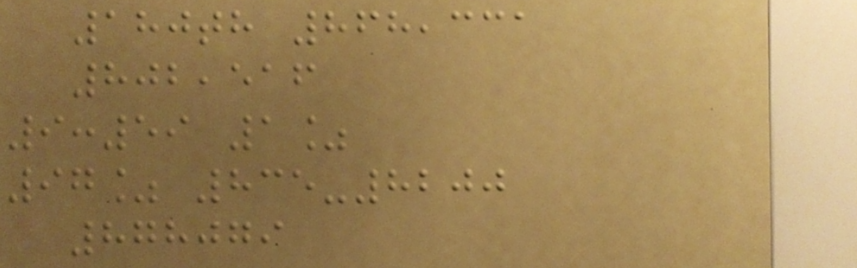180th 868,331
802,516
9:59 1%
97% 835-8200
878079
